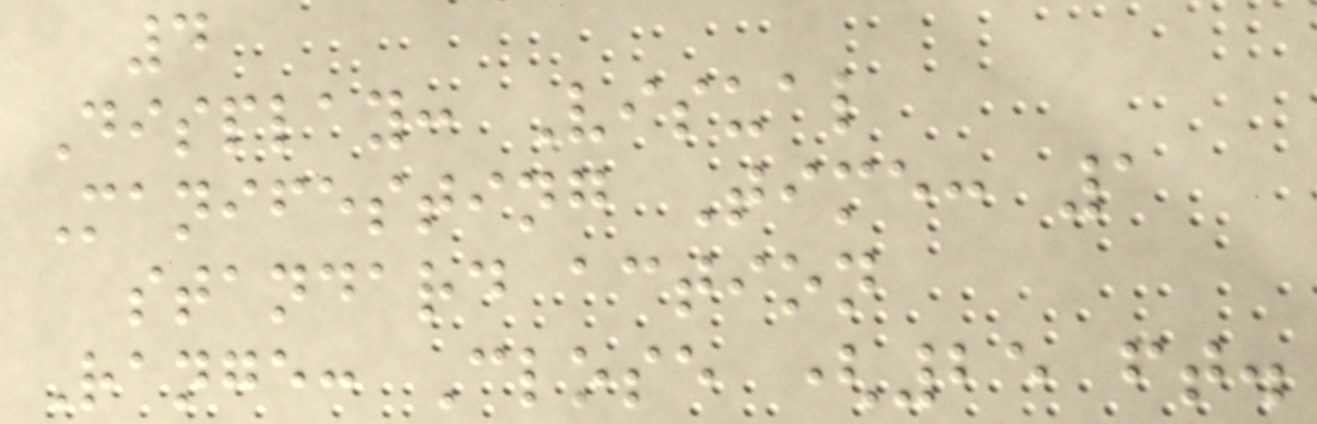4
Display: Visual
Manifesting Time: 1
standard action
Range: Close (25 ft.
